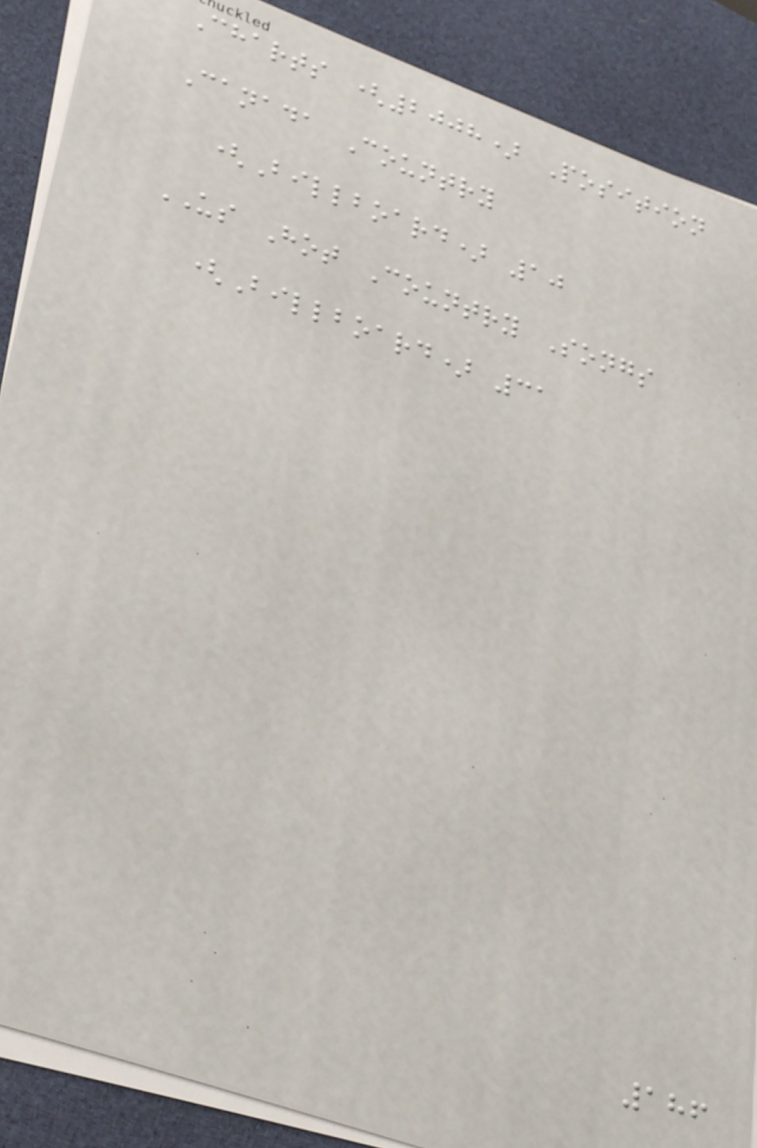Charts (2008) Position
Canada Country
(Billboard) 10
US Hot Country Songs
(Billboard) 31
186
